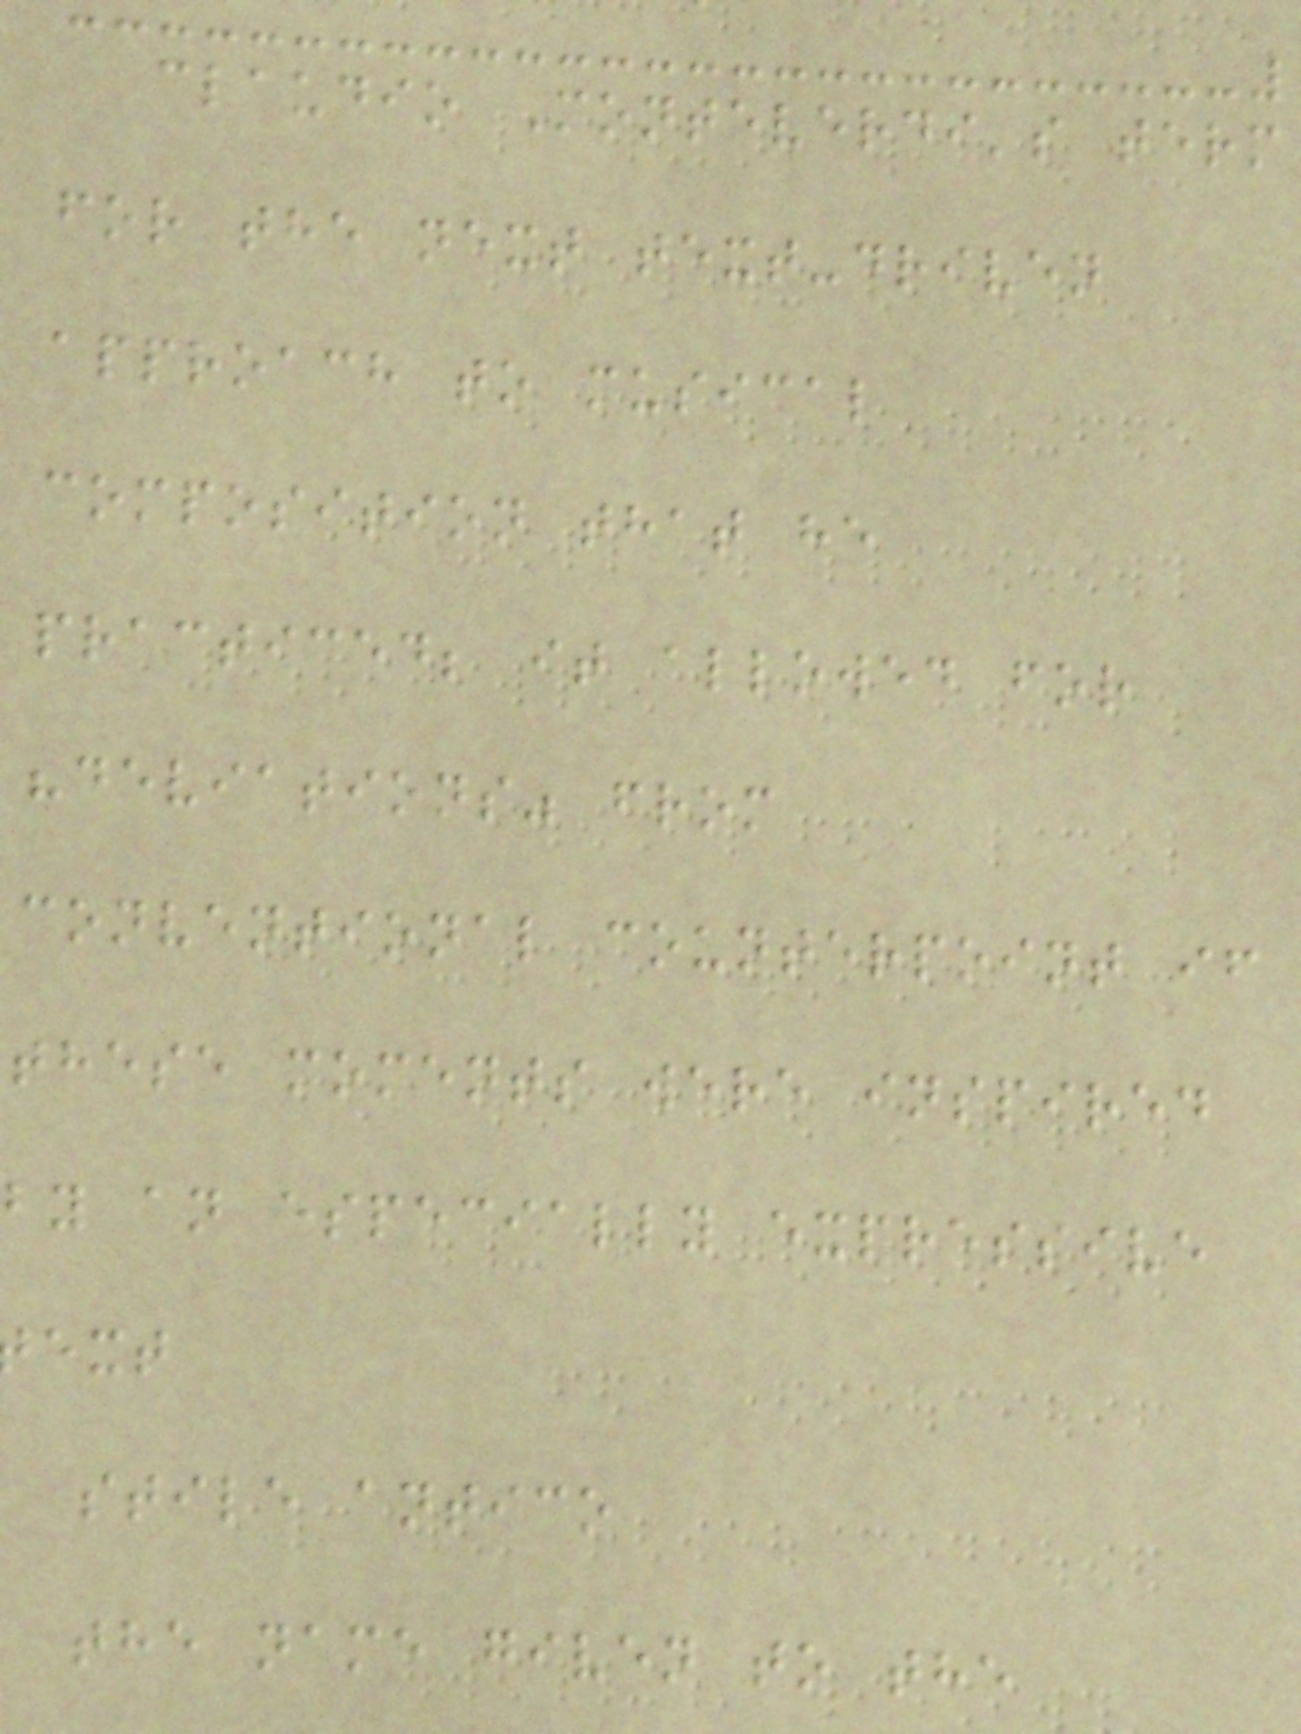claudio Monteverdi's term
for the next text-driven
approach to musical
composition that he
practiced; it allowed for
"deviations" from
conventional counterpoint if
these moments were inspired
by an especially expressive
stile antico
the name given to the
